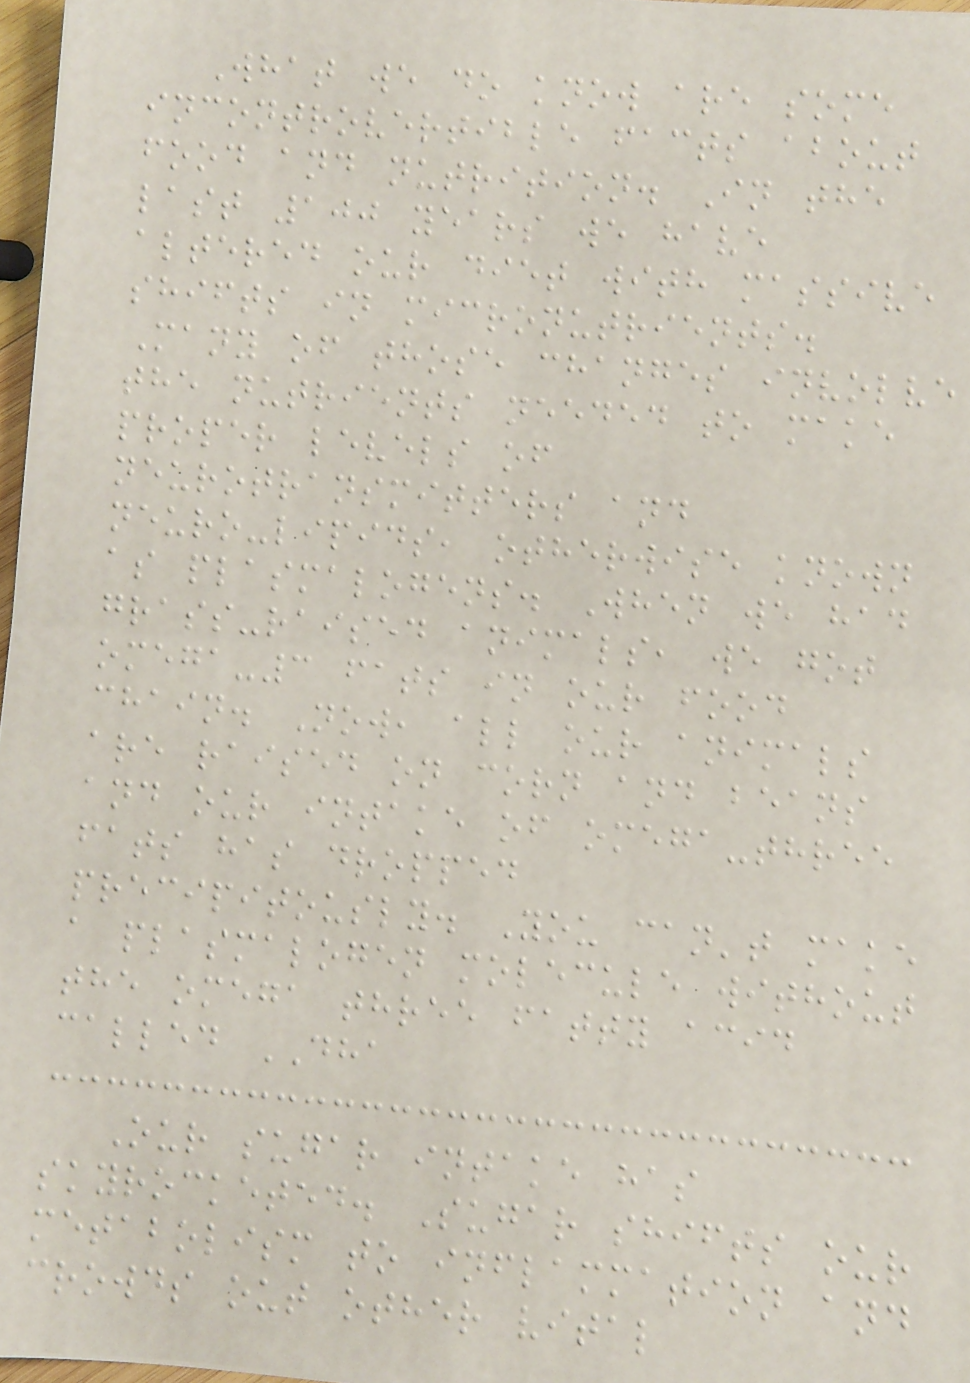What we do know are some
incontrovertible facts about
food and nutrition. In the
last 100 years we have
altered our diet with massive
shifts in micronutrients.
Many of those changes involve
the nutrients needed to make
proper levels of
neurotransmitters and
neuro-lipids, otherwise known
as plasmalogens. When we had
grass-raised animals, we got
omega-3 fats in our food
chain. Now, all our animals
are raised on corn and beans
and our intake of omega-three
fats has dropped
precipitously. You can't make
a plasmalogen molecule without
the omega three fatty acid
called DHA
Our sugar intake has
skyrocketed. Sugar shifts our
metabolism to inflammation and
crowds out other vital
